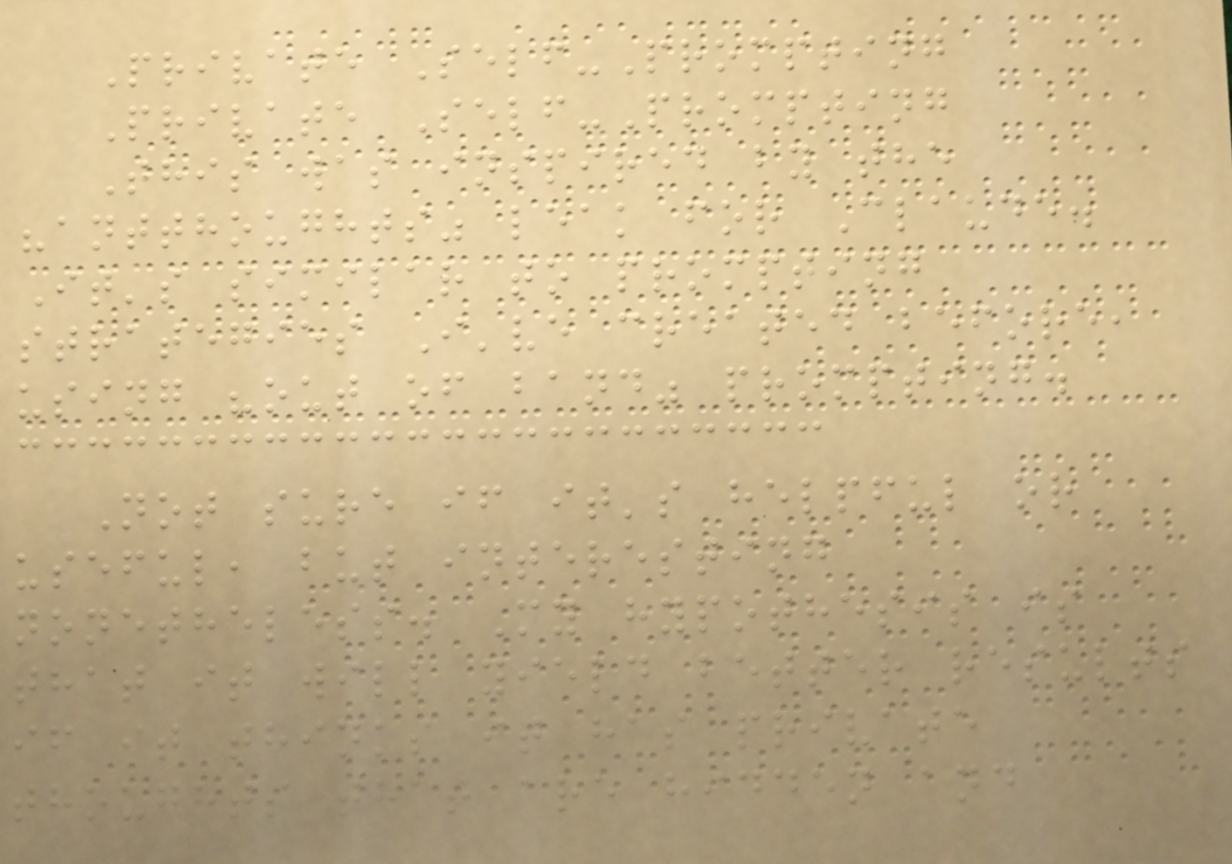Private Self-Prompting
Private Self-Prompting
This was inspired by the
"antthoughts" leak for Claude.
It's similar to prompting
strategies I've created before,
using "out of band" prompting.
Not sure if it's helpful or
useful, but interesting
nonetheless. My hypothesis is
that it will yield better results
if it thinks it has private
thoughts that are hidden and
